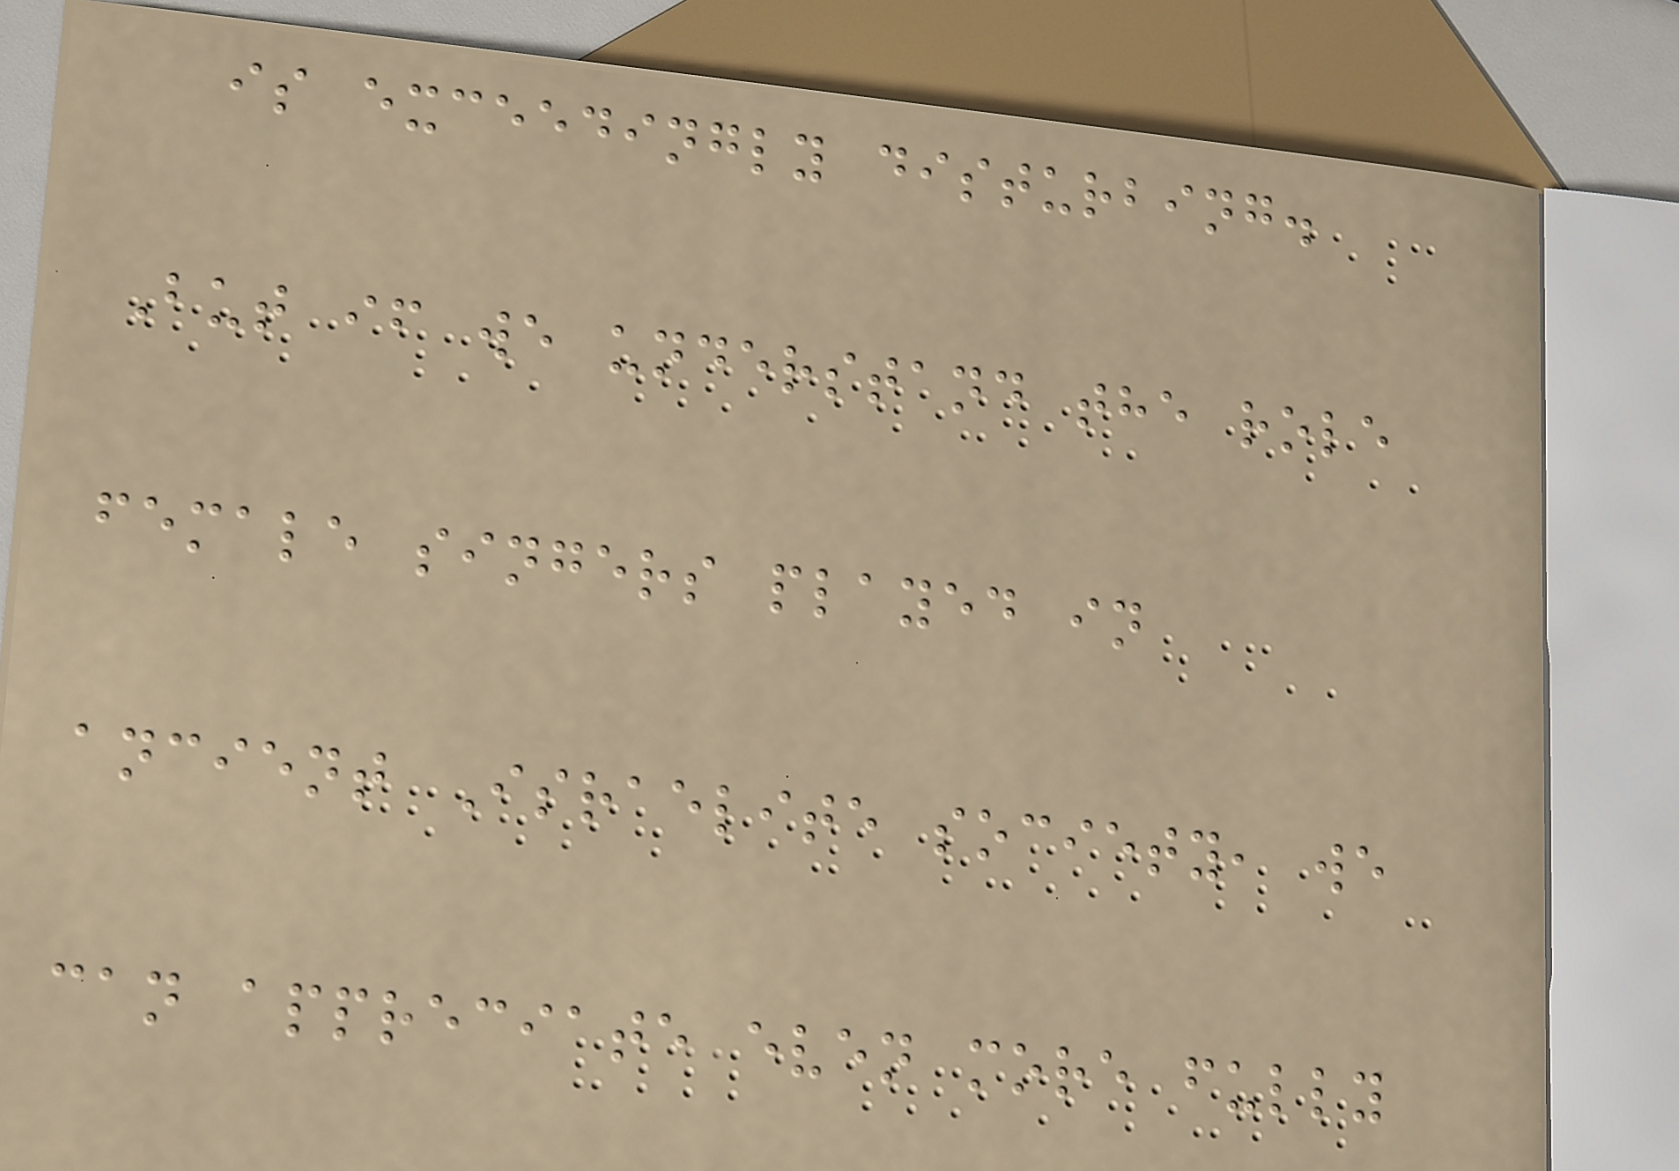is exceedingly disturbing.
But if we understand the role
female singers played in
ancient Israelite society, we
can appreciate even more fully
